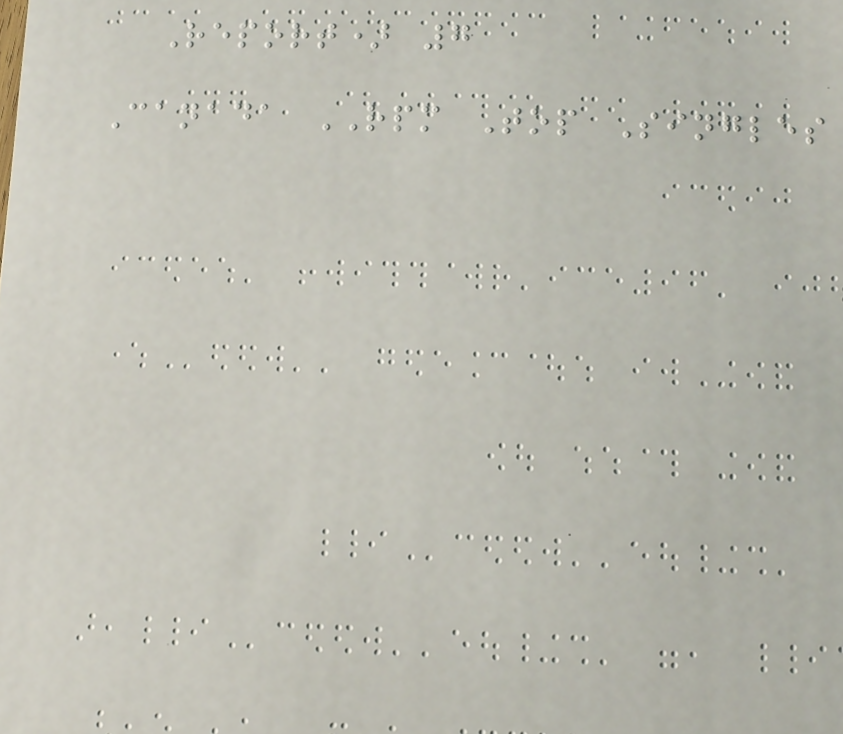Report) 7
Canada RPM Top Singles
